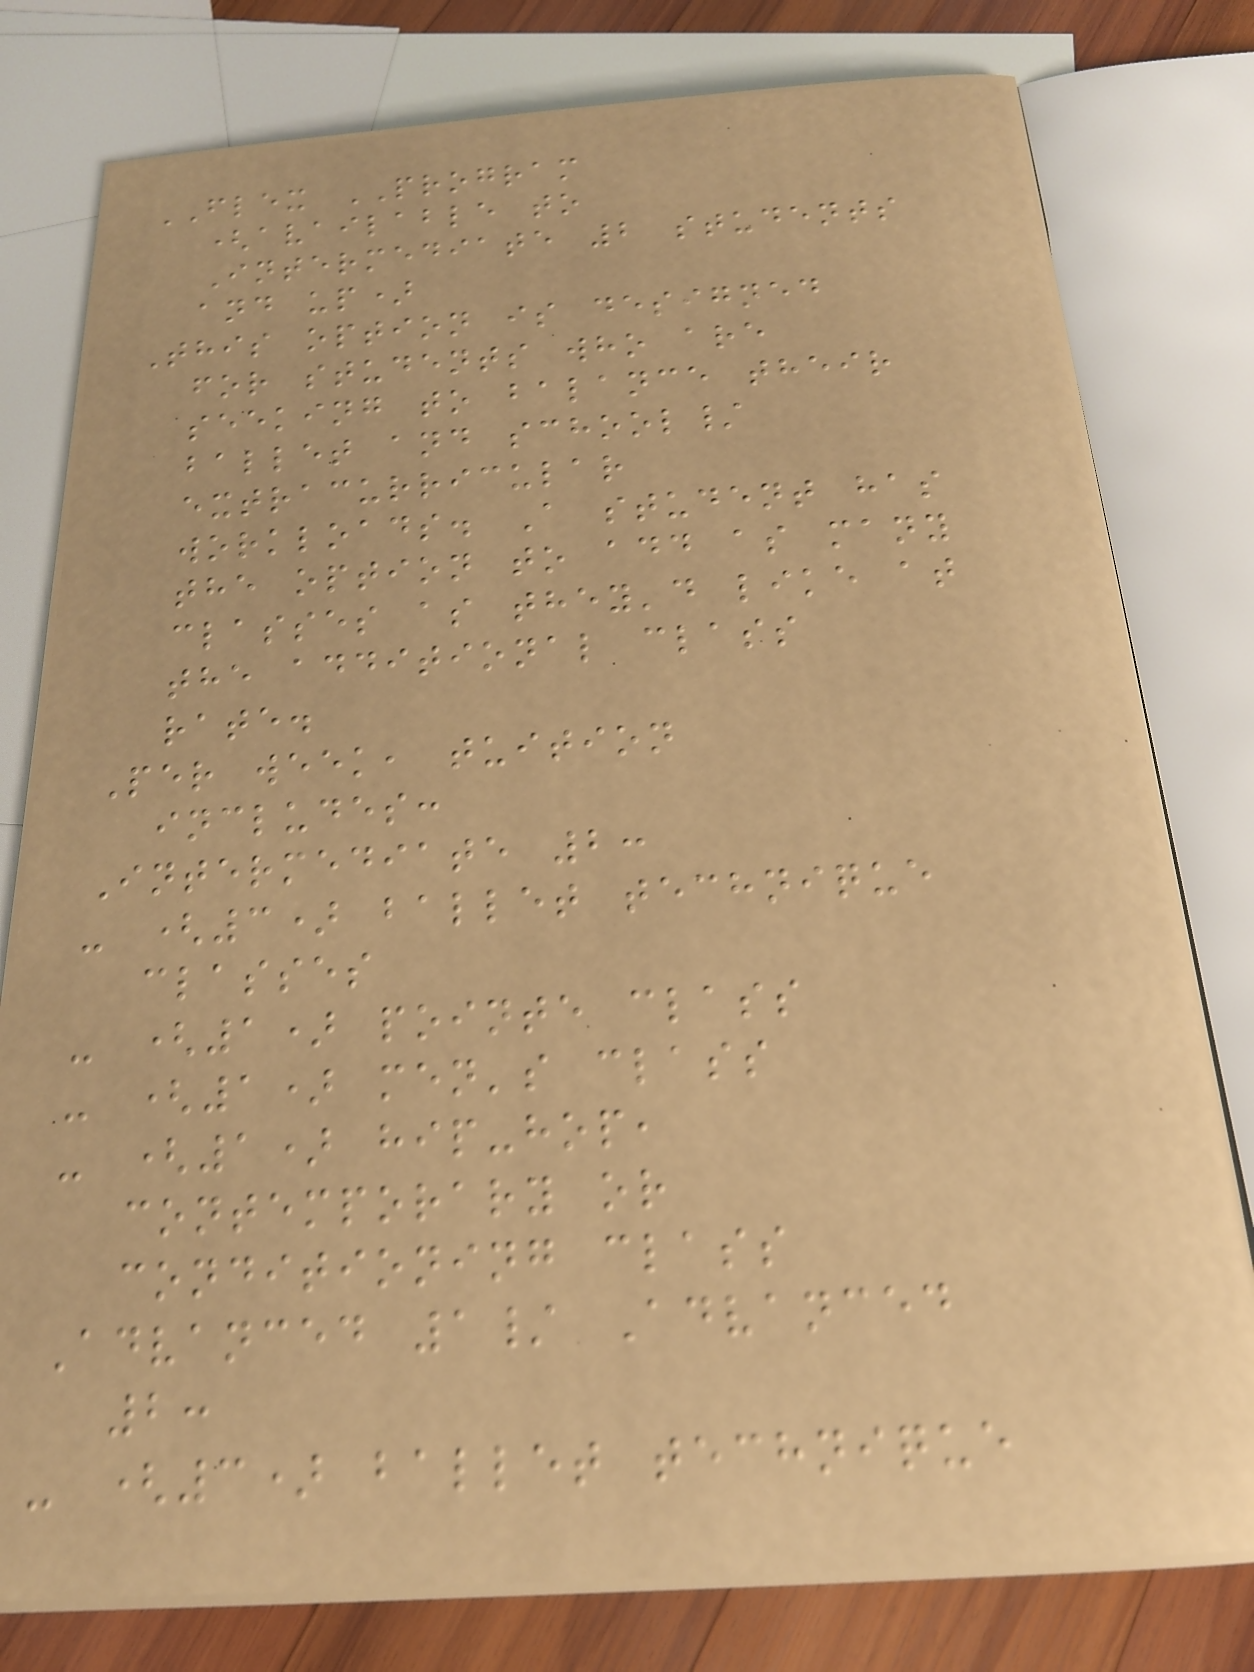FLEX PROGRAM
(available to
Intermediate 2 students
and up)
This option is designed
for students who are
seeking to balance their
ballet and school/
extracurricular
workloads. A student has
the option to add as many
classes as they'd like at
the additional class
rate.
Per week, tuition
includes:
Intermediate 2:
- (3) ballet technique
classes
- (1) pointe class
- (1) men's class
- (1) hip-hop,
contemporary or
conditioning class
Advanced 1/ Advanced
2:
- (3) ballet technique
